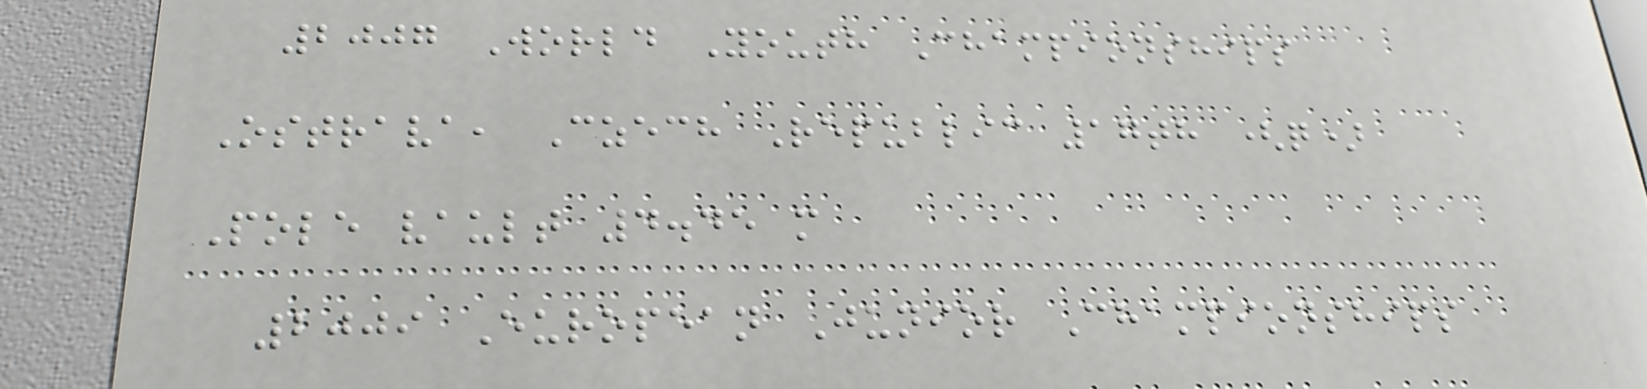2007 World Youth Championships
Ostrava, Czech Republic 17th (q)
Pole vault 4.45 m
2009 European Junior Championships
